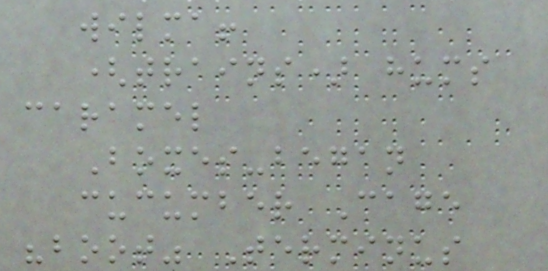wilma!
(trains) hums
caramel
Boxes-began
cucumber Cage
"boot" Terminus
